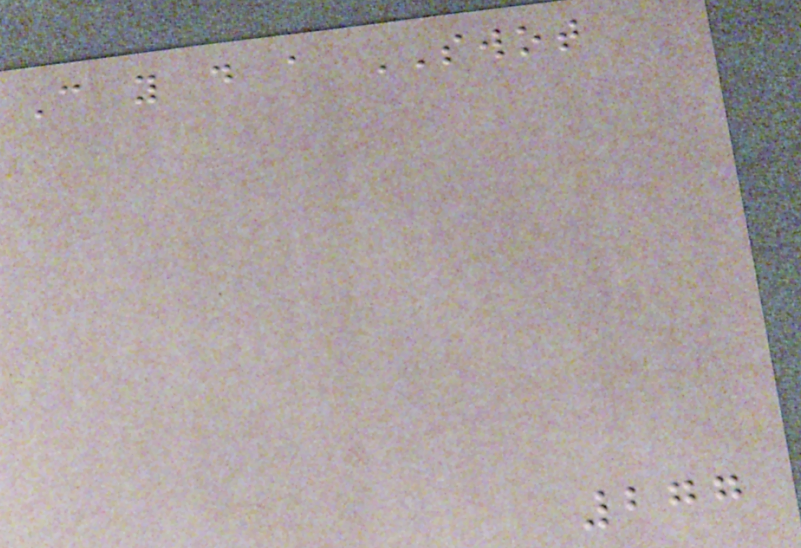Can you do a SWOT
277
